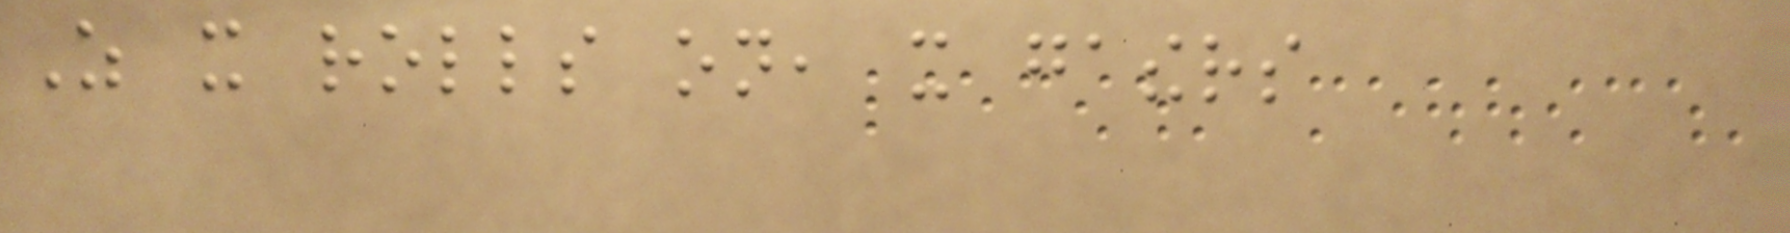As it rolls on, it gathers
